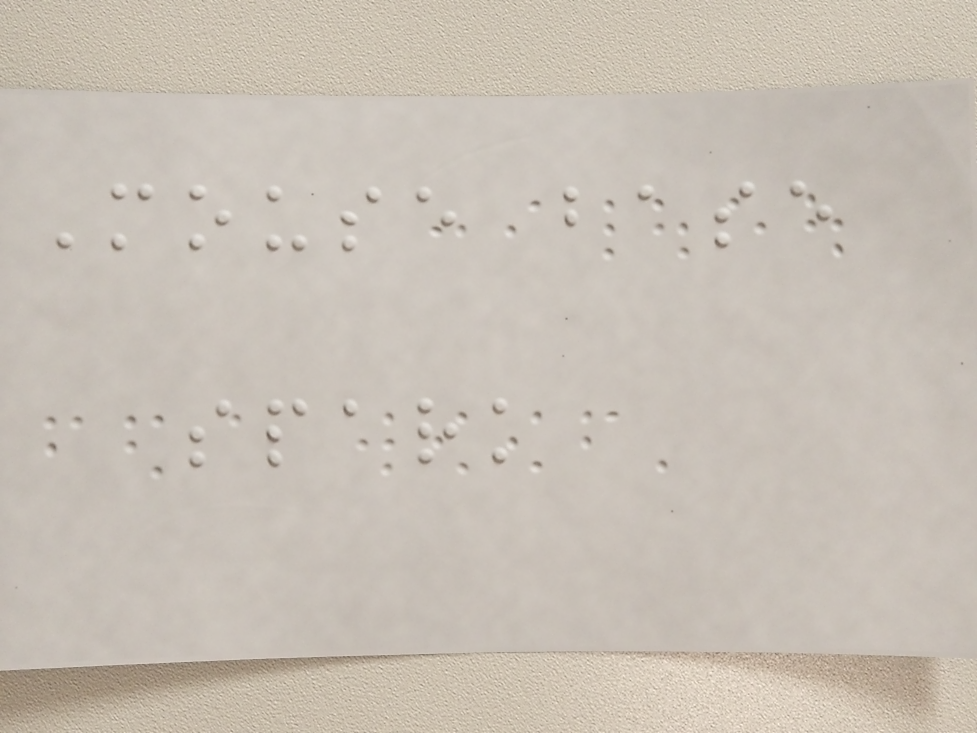Mouse base
spark
